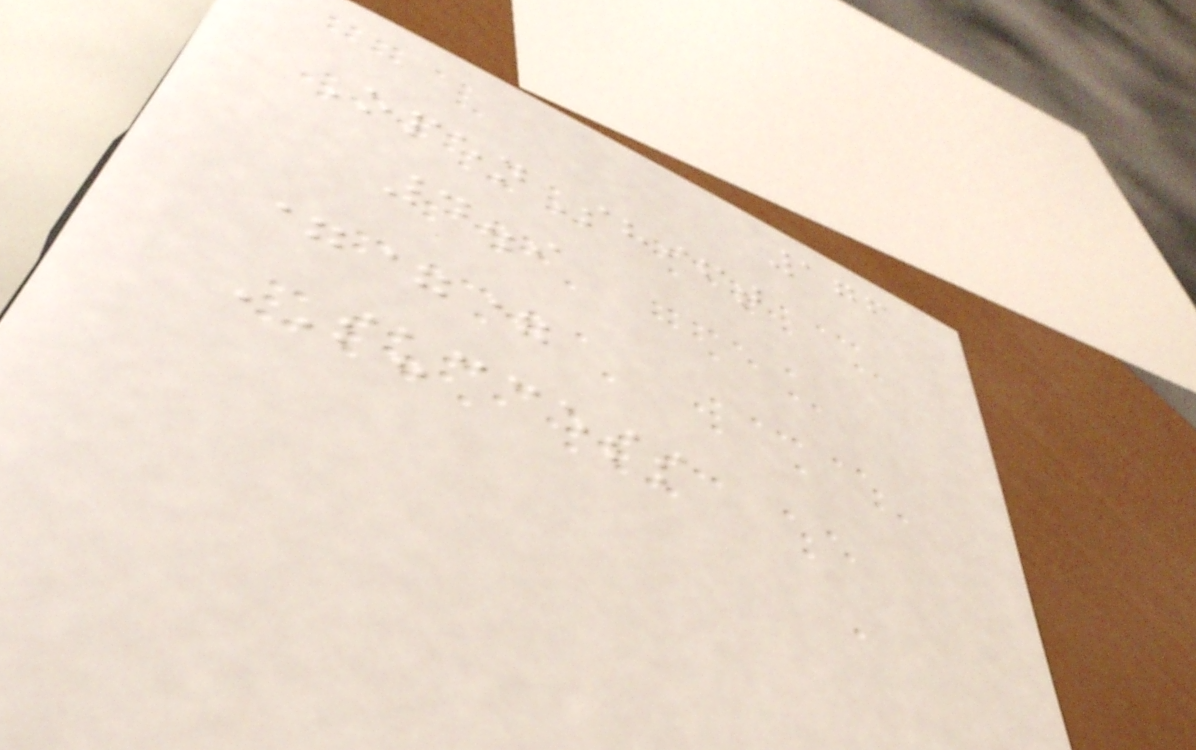176
OpenShift
4.9
===
SUCCESS
